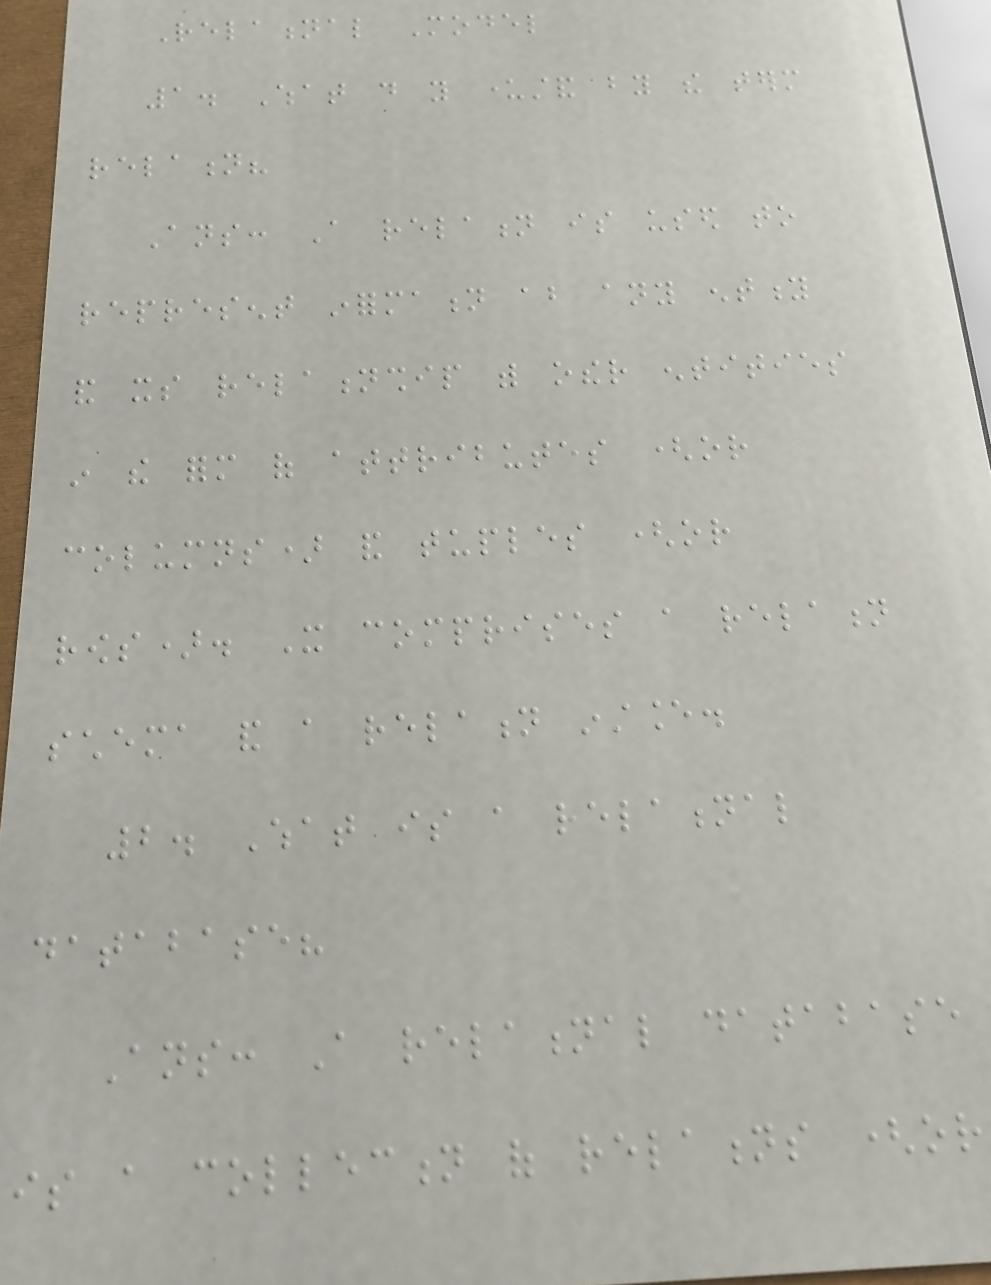Relational Model
1. What do you understand by the term
relation?
Ans: A relation is used to
represent information about any entity
and its relationship with other entities
in the form of attributes (or
columns) and tuples (or
rows). It comprises a relation
schema and a relation instance.
2. What is a relational
database?
Ans: A relational database
is a collection of relations (or
